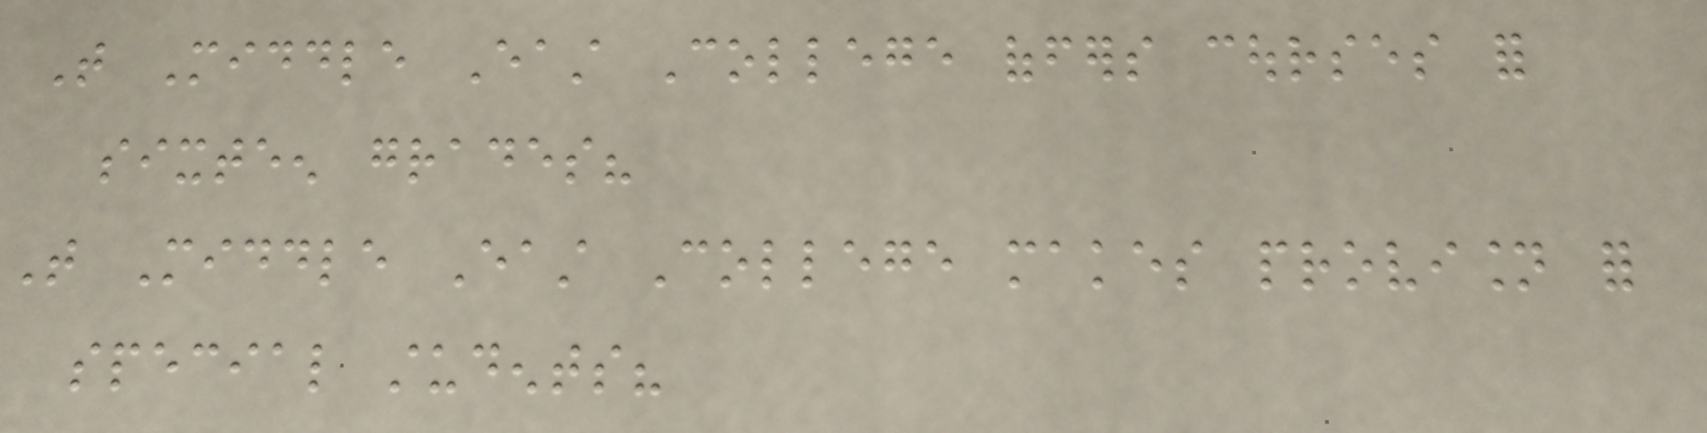That Middle East College offers courses for
sixteen grades?
That Middle East College makes provision for
special students?
